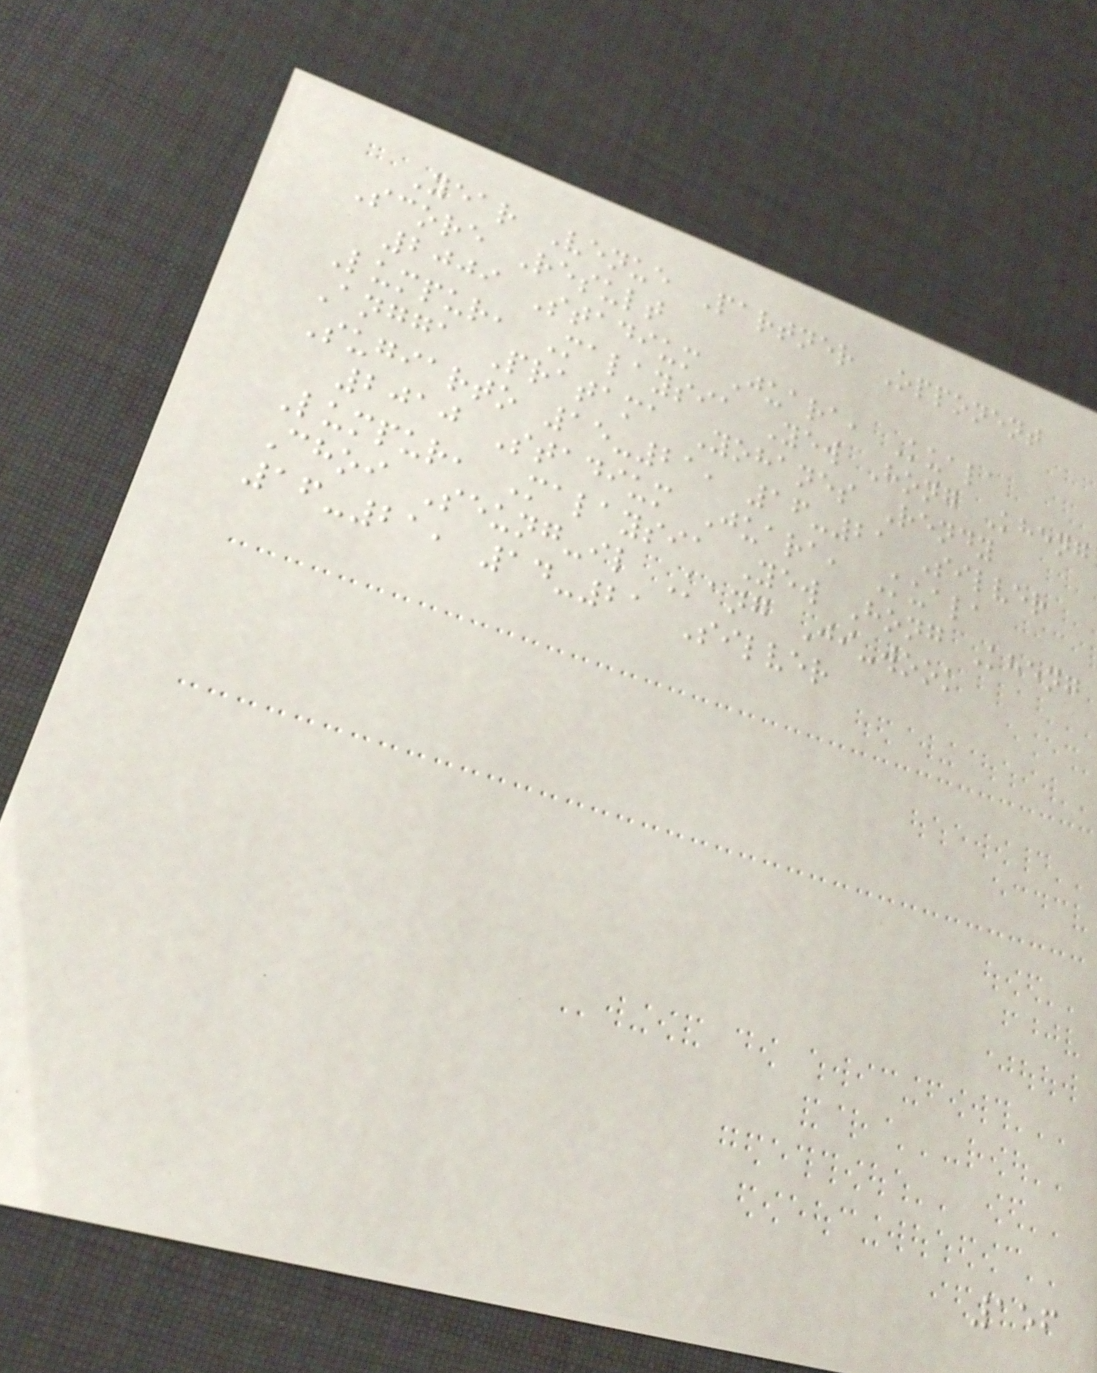Year Venue Partner Opponent
Score Result
2009 Stadium Juara, Kuala
Lumpur, Malaysia Yew Hong Kheng
Angga Pratama Yohanes Rendy
Sugiarto 15-21, 16-21 Silver
2010 Stadium Juara, Kuala
Lumpur, Malaysia Yew Hong Kheng
Choi Seung-il Kang Ji-wook
16-21, 14-21 Silver
156
